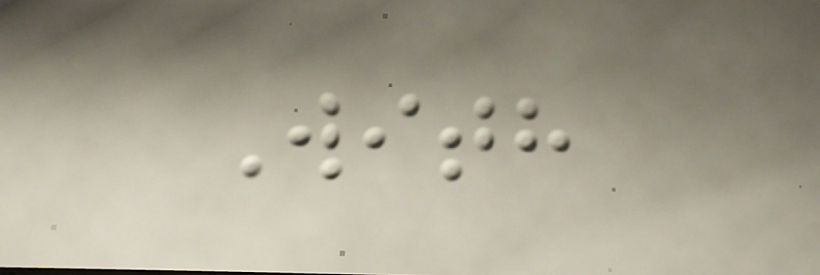With
